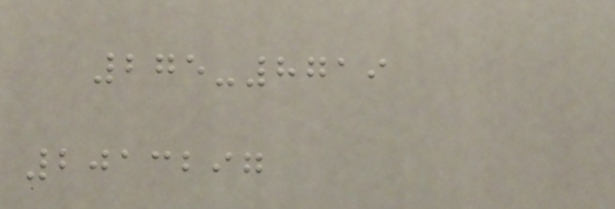275-8719
2013297
